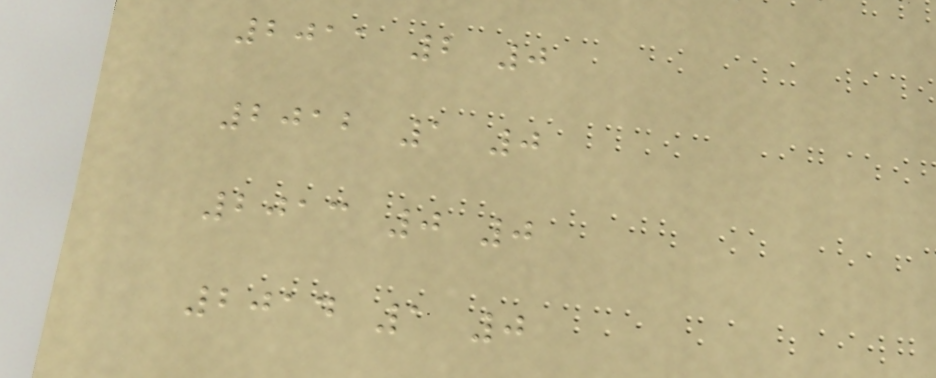2011 2 0
2012 1 0
2013 0 0
2014 1 0
